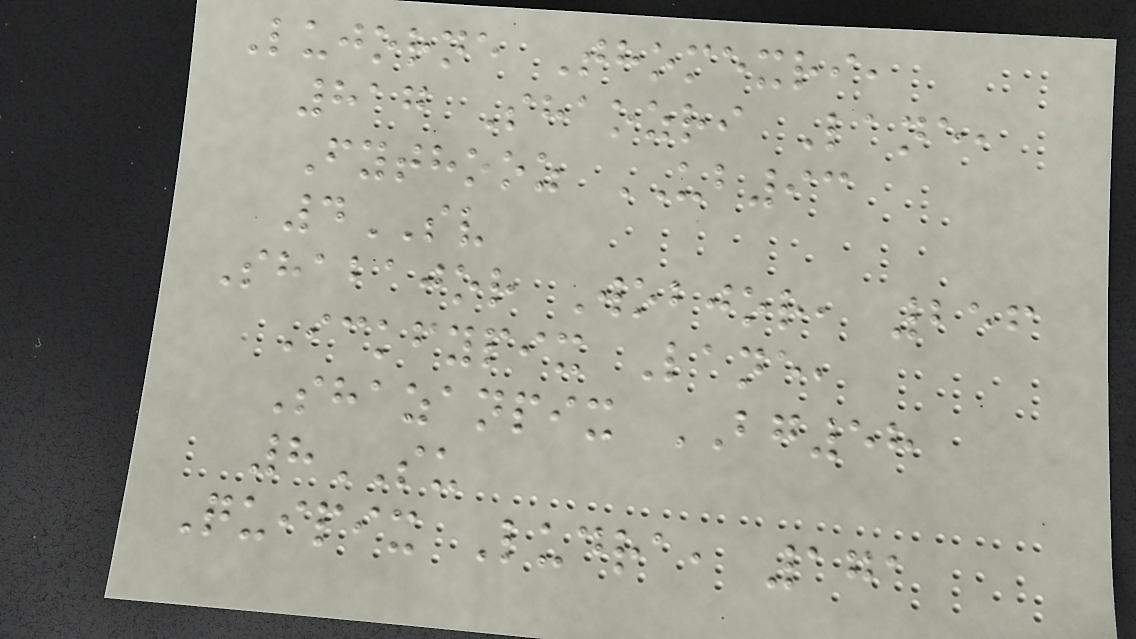Lujorne Thomexri,
817 Shaozri Lane,
Fythooz UB93
4SV
Shabajor Wobjor, 256
Ickfypix Lane,
Shazanpix BG58
8SU
Quipix Ludra, 171
